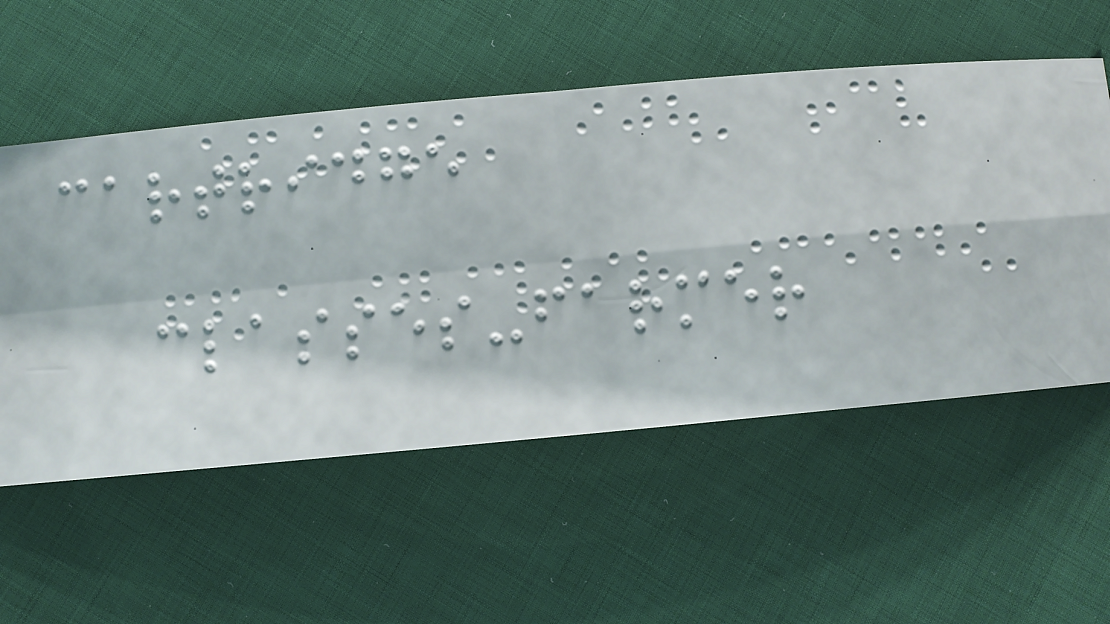cartridge
classes-farmer
